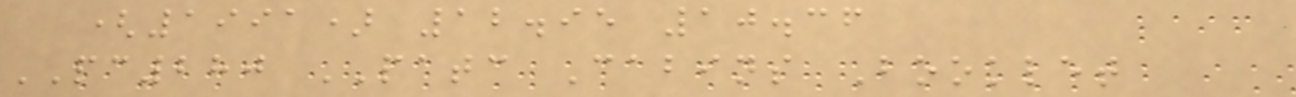(1991) 12.95 10.36
PC280 PATC Cabins Booklet
